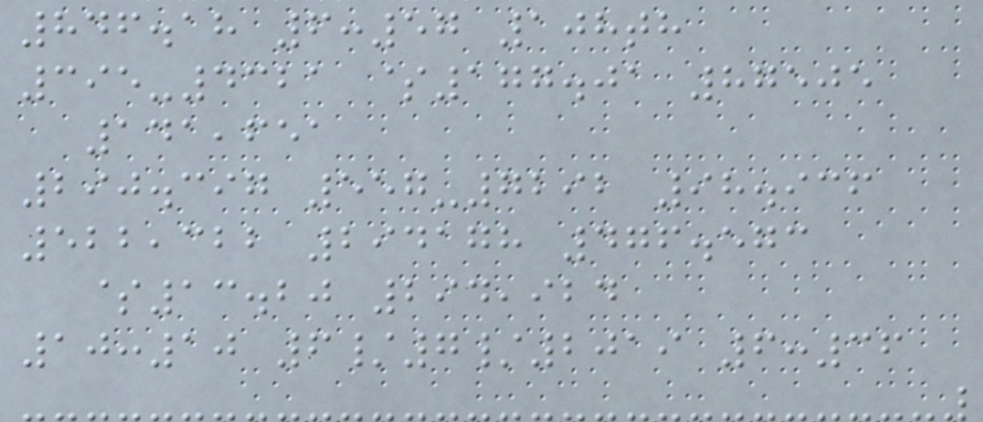846.18 6:57 108th
395-4321 $177.01 87505
141,651
290.397 557-7292 98.936
522,322 294178 476.573
$13.20 294,924
10:10 6/7/2019 6:36
